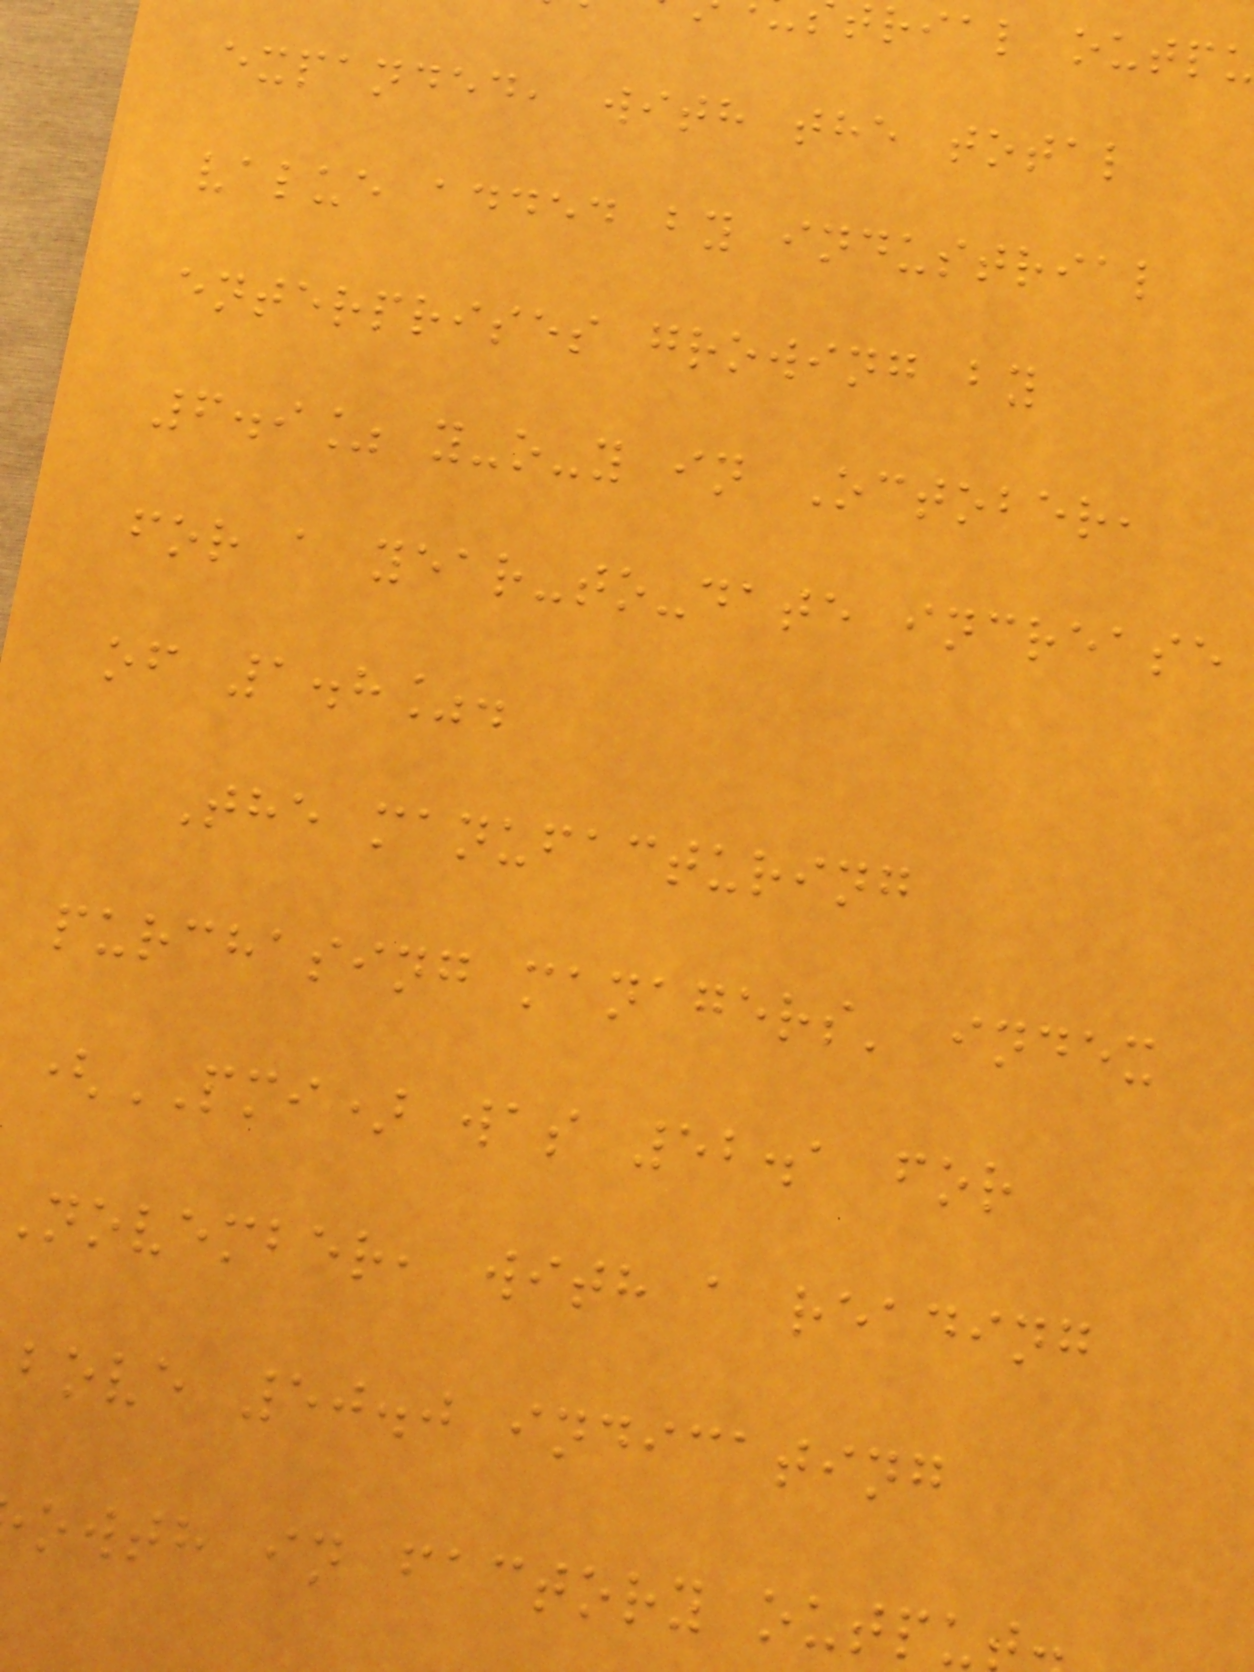rial outp
expanded, with the total
value added by industrial
enterprises growing by
6.9% y-o-y in October,
for a year-to-date increase
of 1.8%.
The manufacturing
purchasing managers' index
(PMI) was 52.1 for
november, with a reading
bove 50.0 indicating
owth in factory outpu
